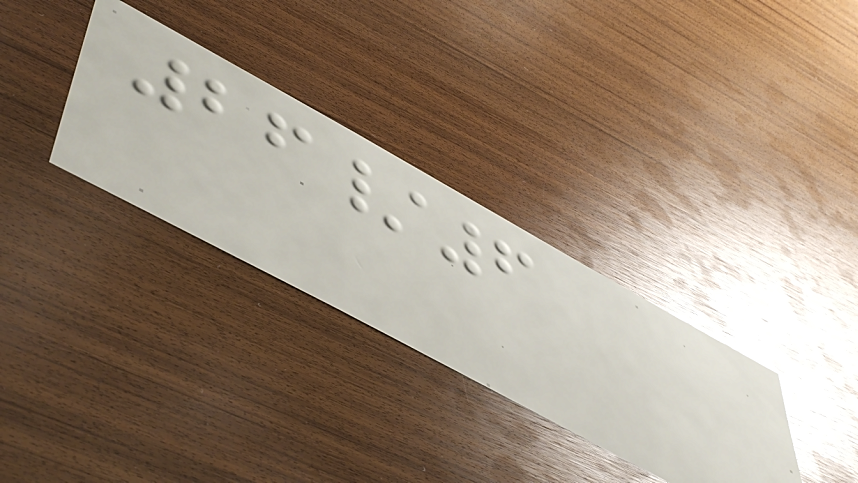26/6
